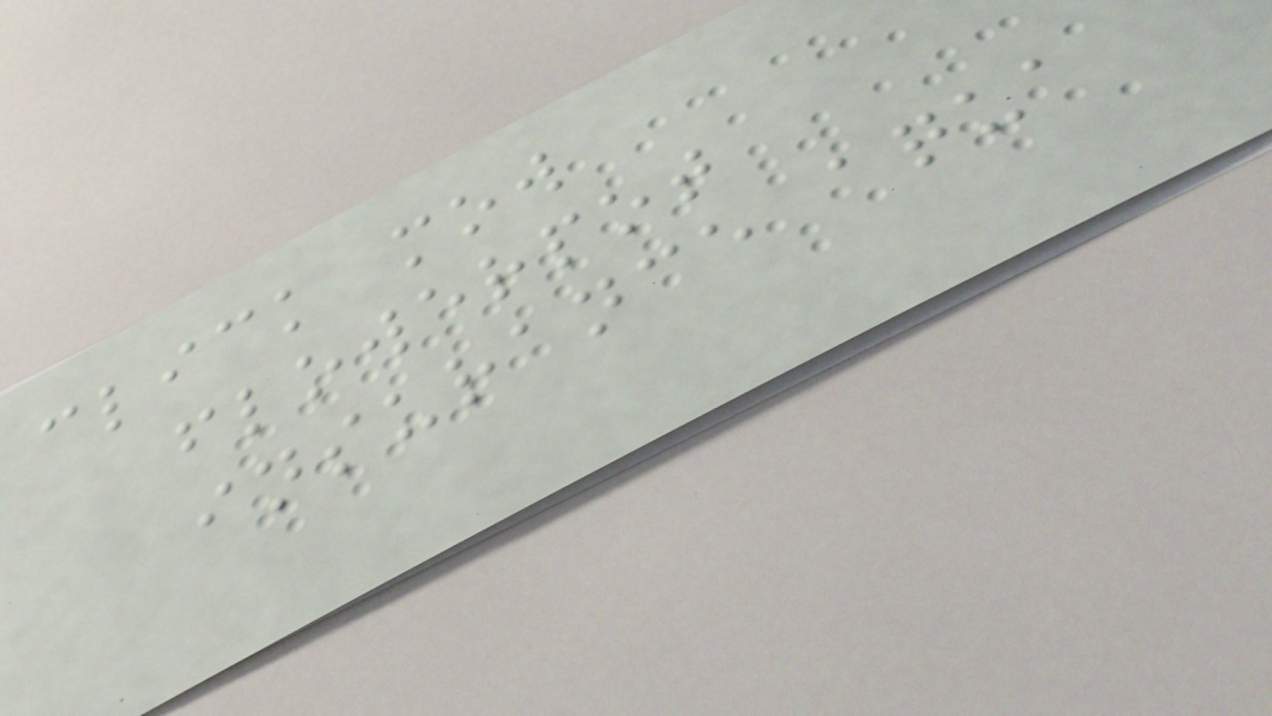click mow
flowerpot
insurance aqua
